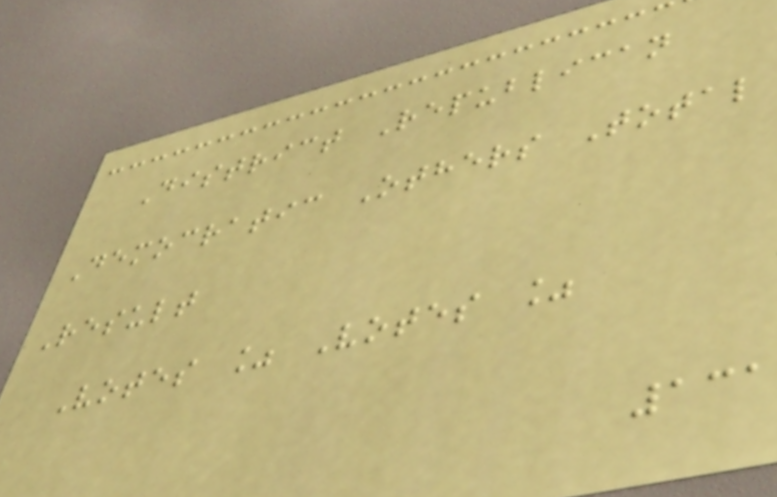District Republican
Democratic Others Total
Result
Votes % Votes %
131
